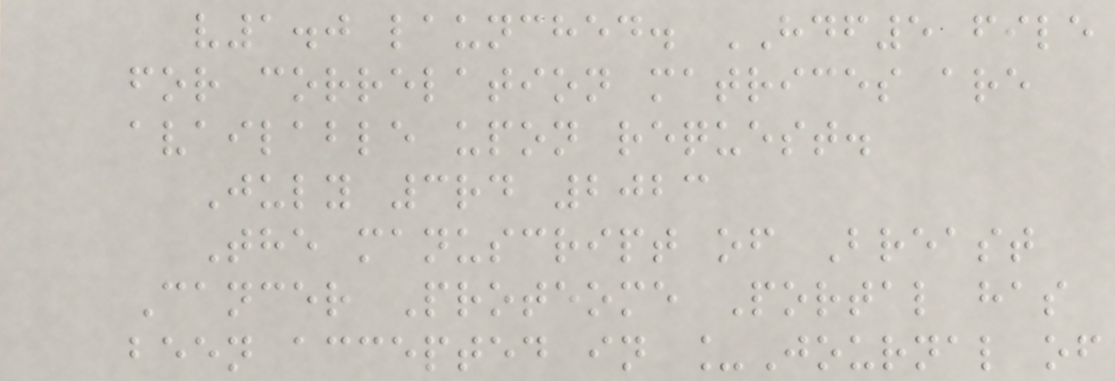v1.0 launched. HDF5 file
for correlation matrices are
available upon request.
July 3rd 2023
The manuscript of Breast
Cancer Proteome Portal has
been accepted in _Journal of
